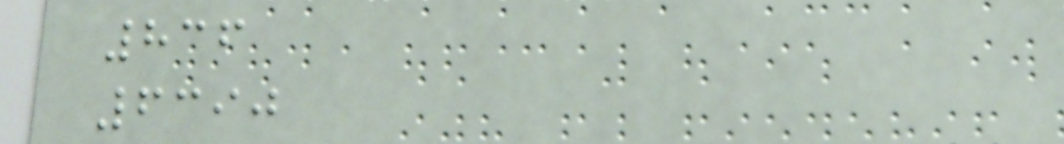836
6390
